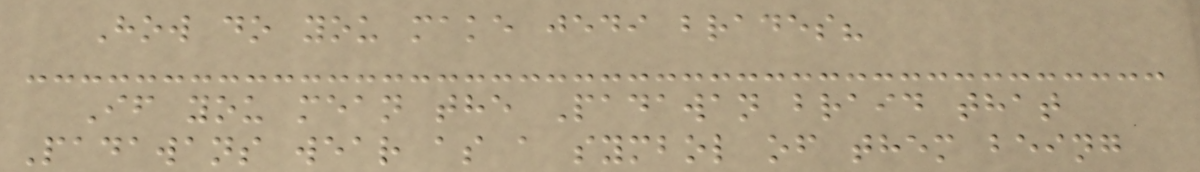How do you make jedi brades?
If you mean the Padawan braid that
Padawans wear as a symbol of them being
